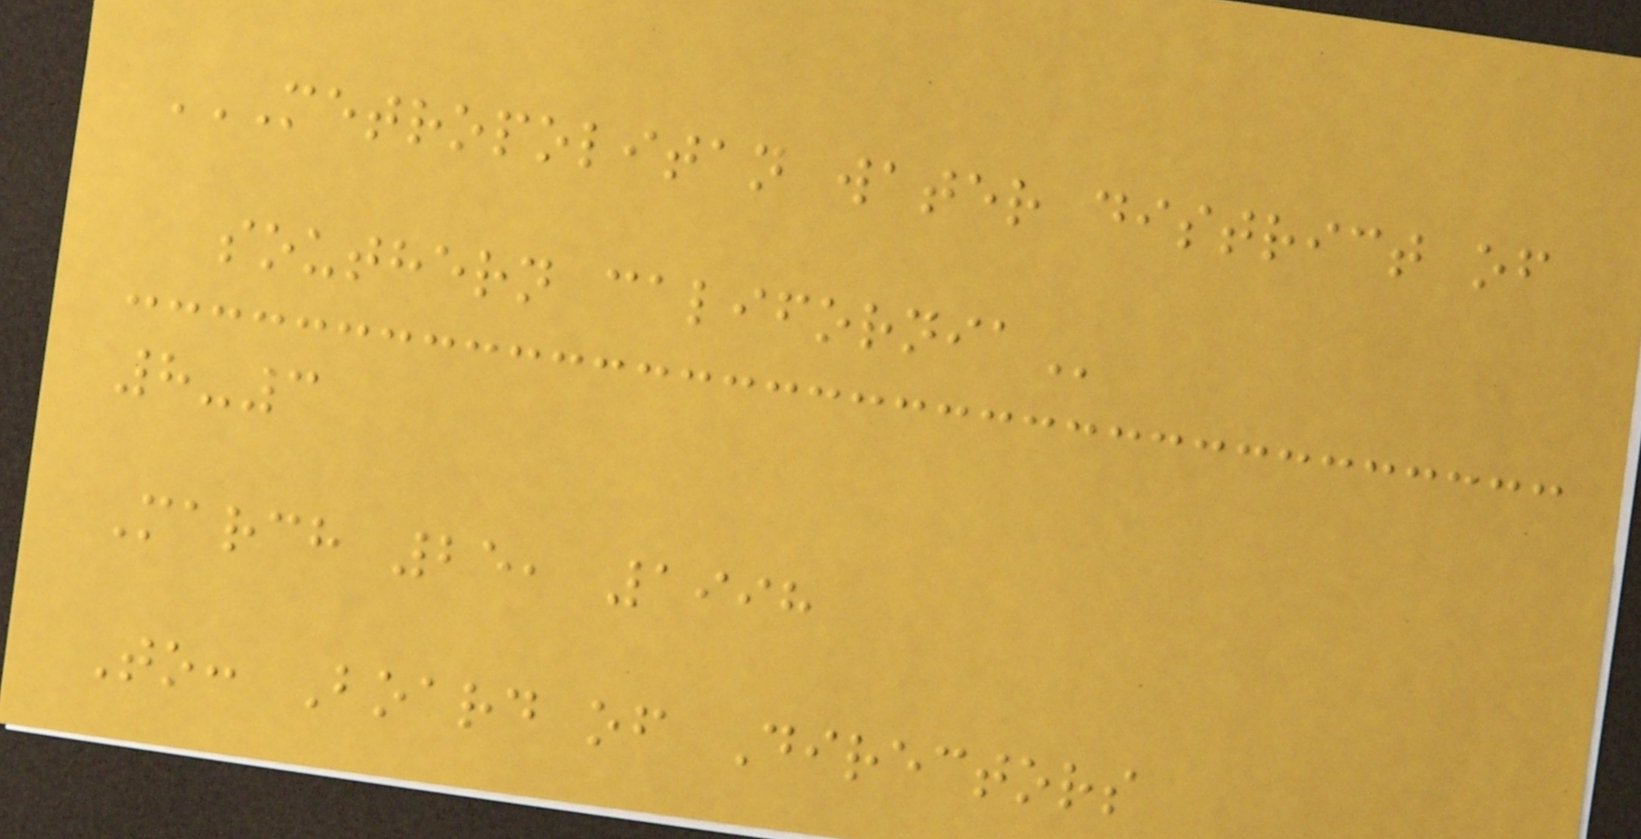METROPOLITAN WATER DISTRICT OF
SOUTHERN CALIFORNIA
8-3
March 25, 1998
To: Board of Directors
